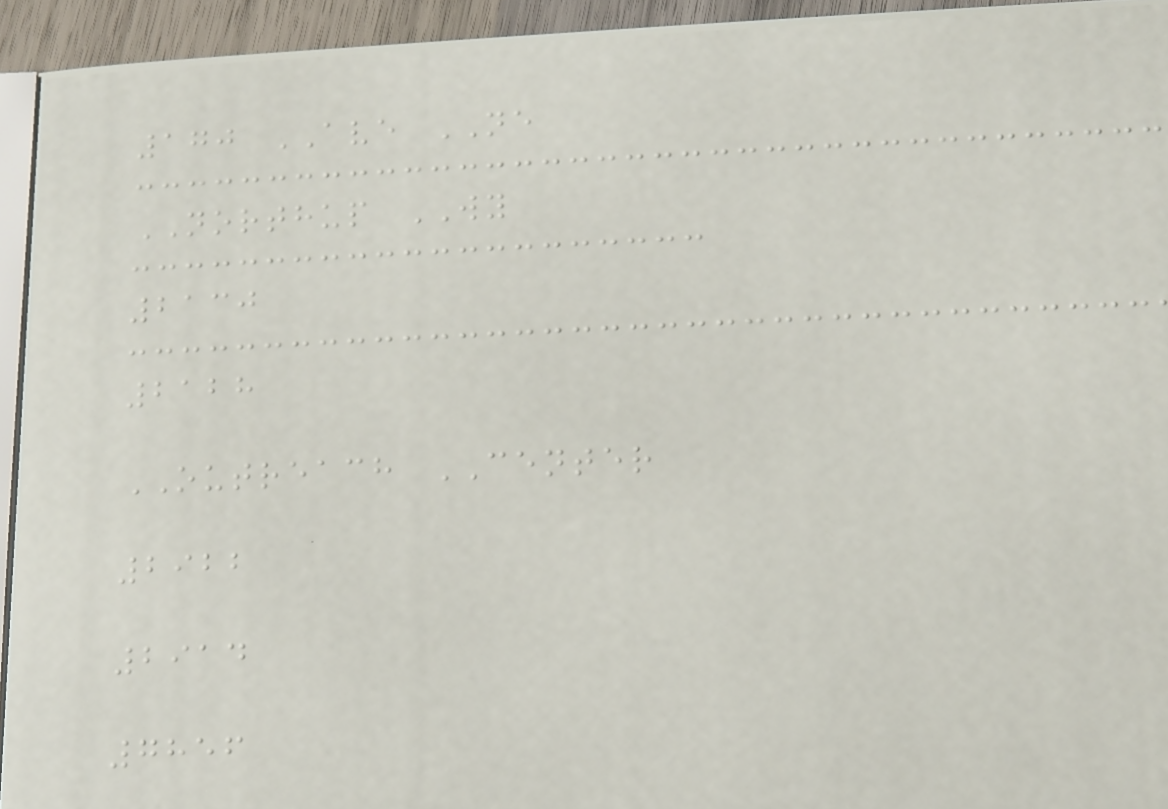170 AVE NE
NORTHUP WY
2130
2128
OUTREACH CENTER
2922
2914
7856
